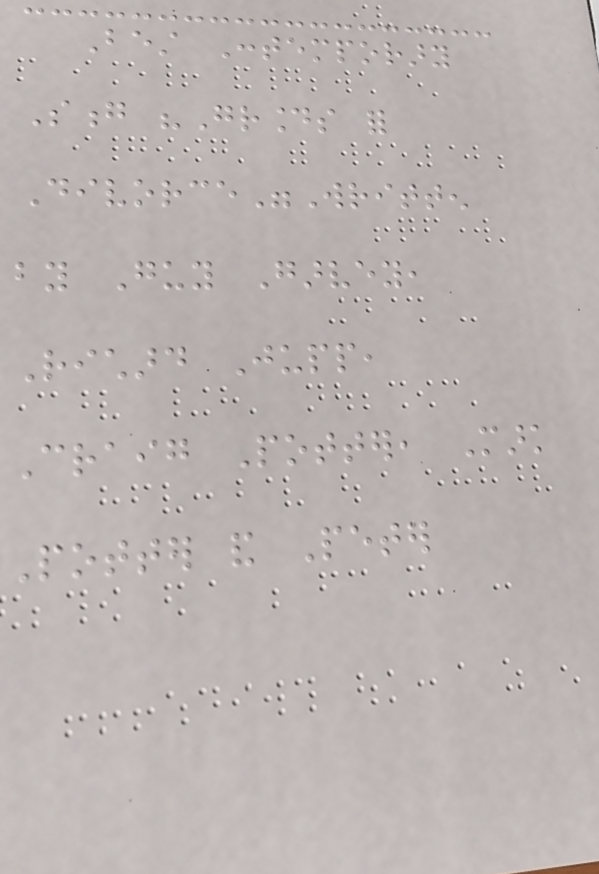Best Contemporary
Song "Grounds for
Divorce"Written
by Guy Garvey,
Richard Jupp,
Craig Potter, Mark
Potter and Peter
